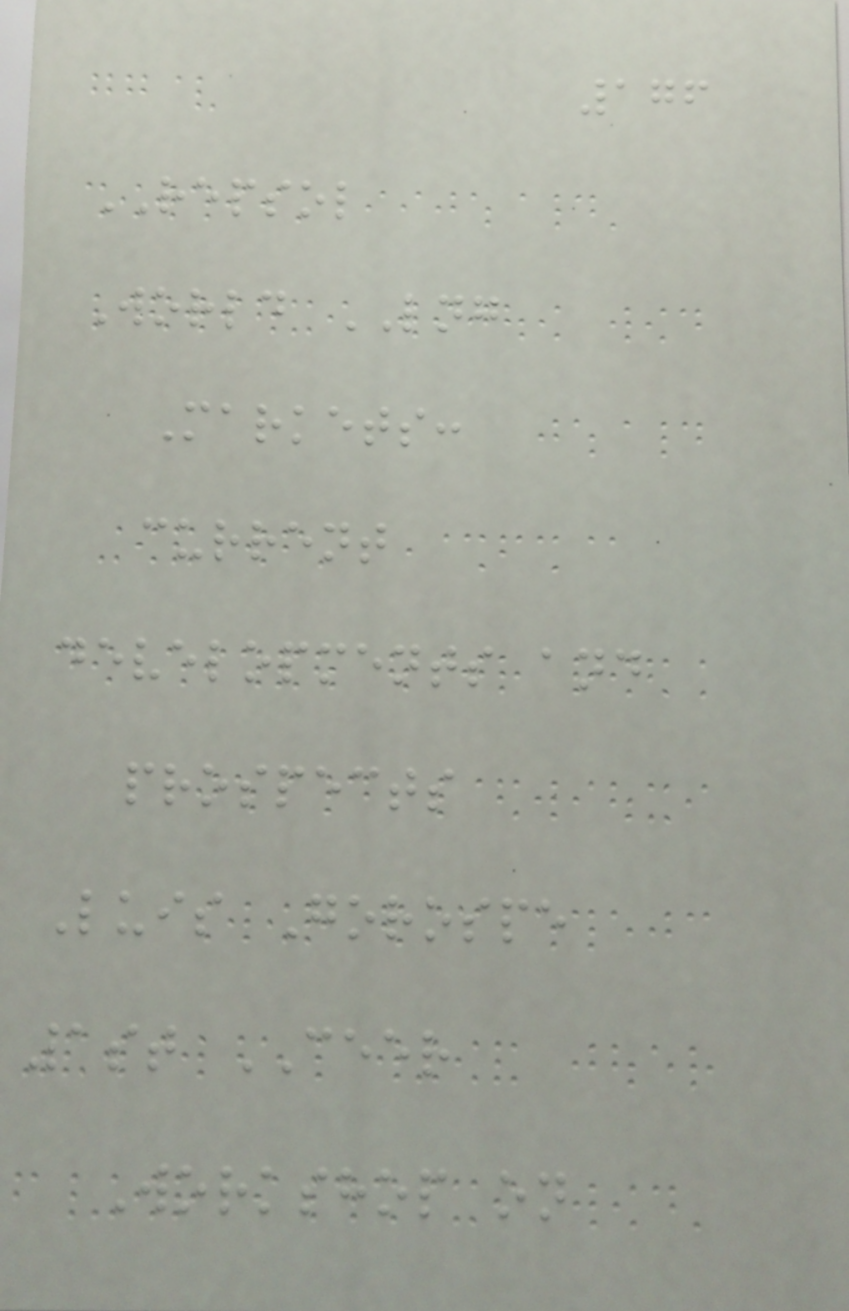176
REPSOL
World LNG
Markets:
current
developments and
prospects
Luis Gorospe
1st CEER
Workshop on
